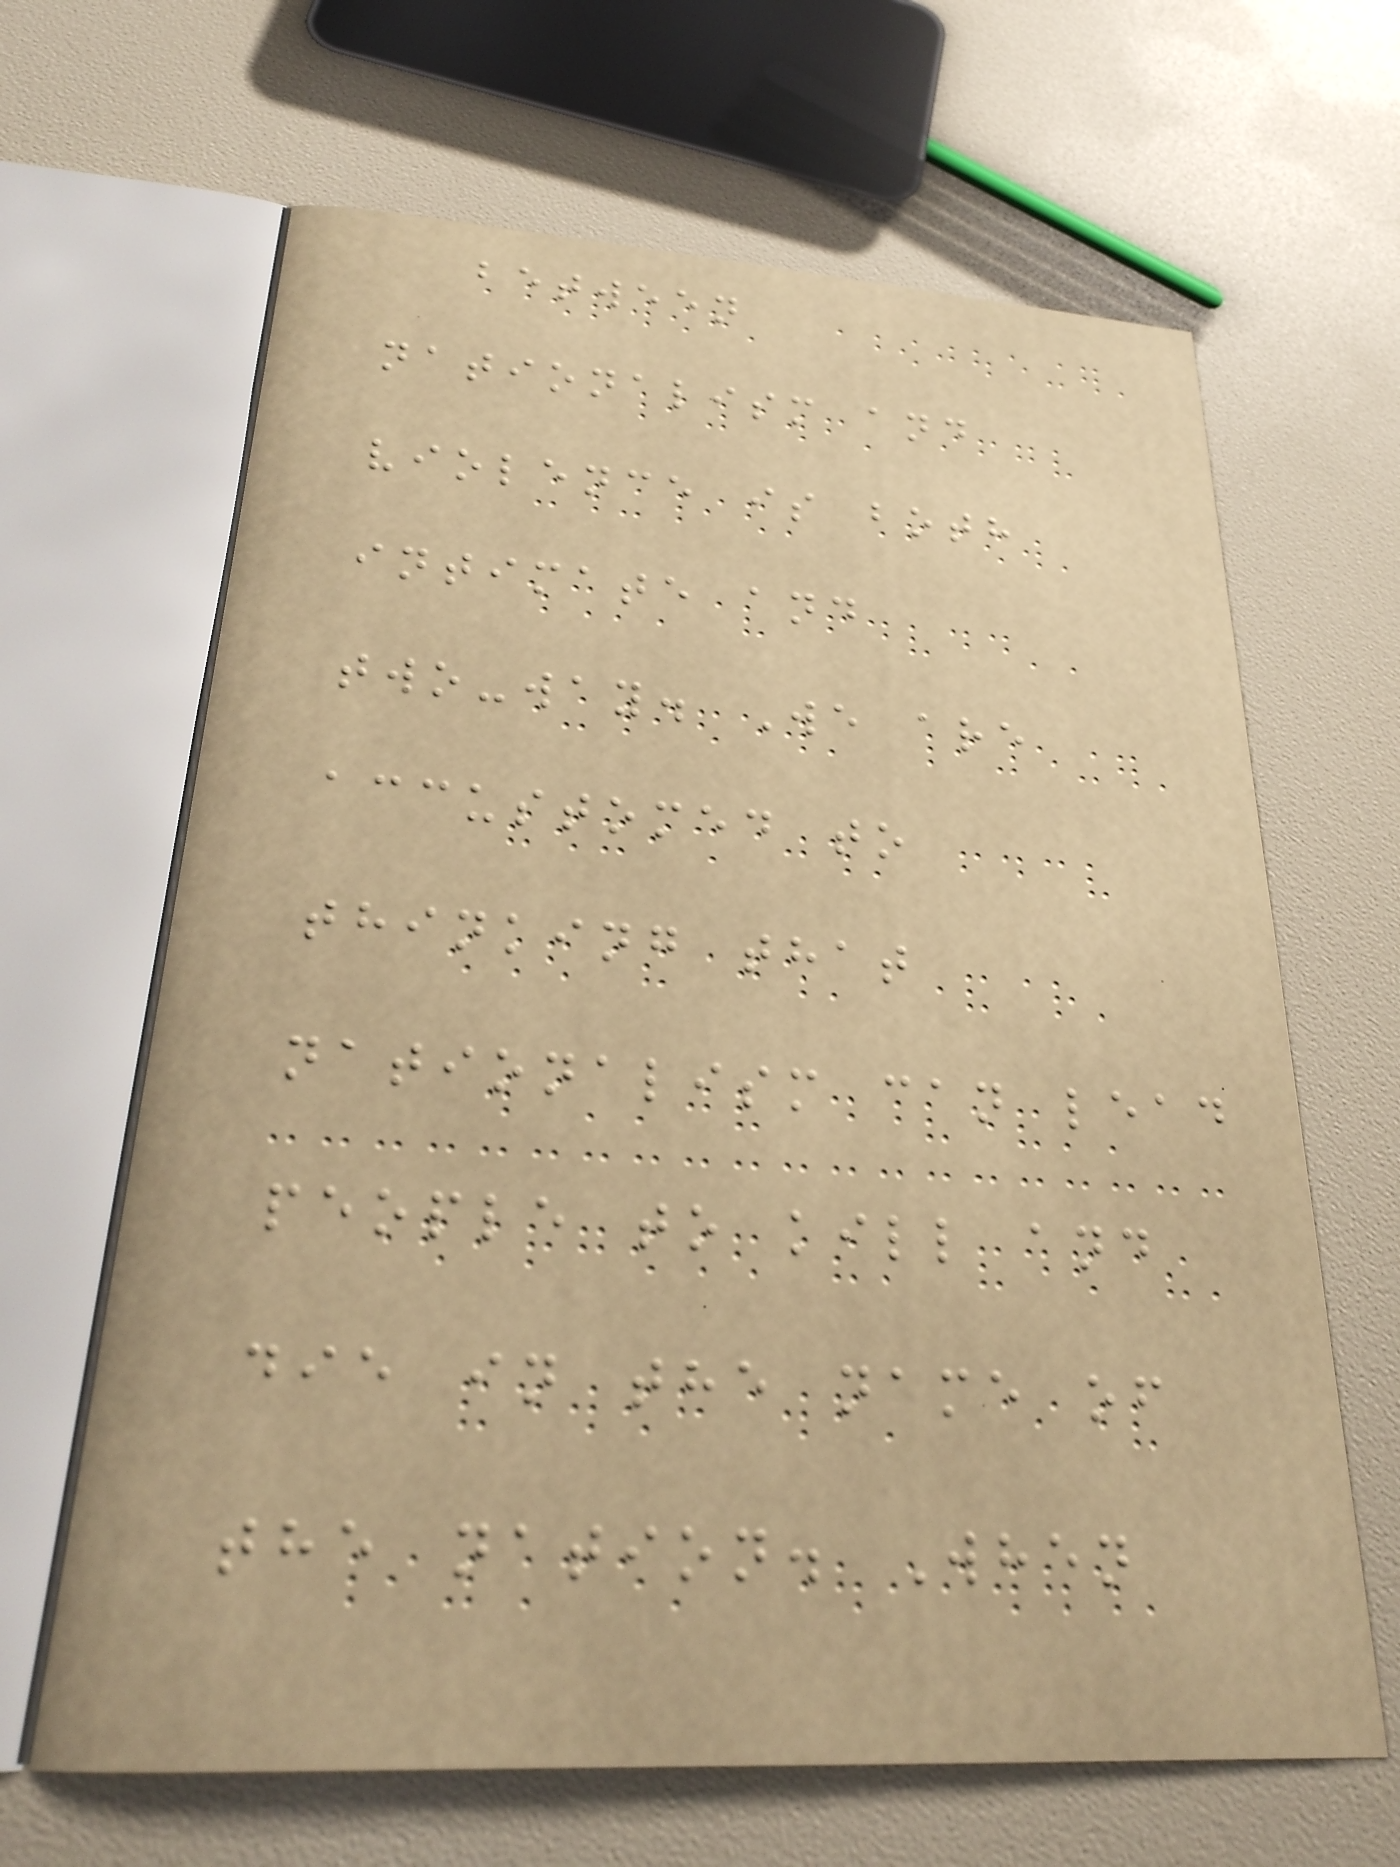between
nationalism and
violence is both
intimate and
two-way. We are
accustomed to
thinking that
nationalism can lead
people to kill and
die in the name of
the nation. When
